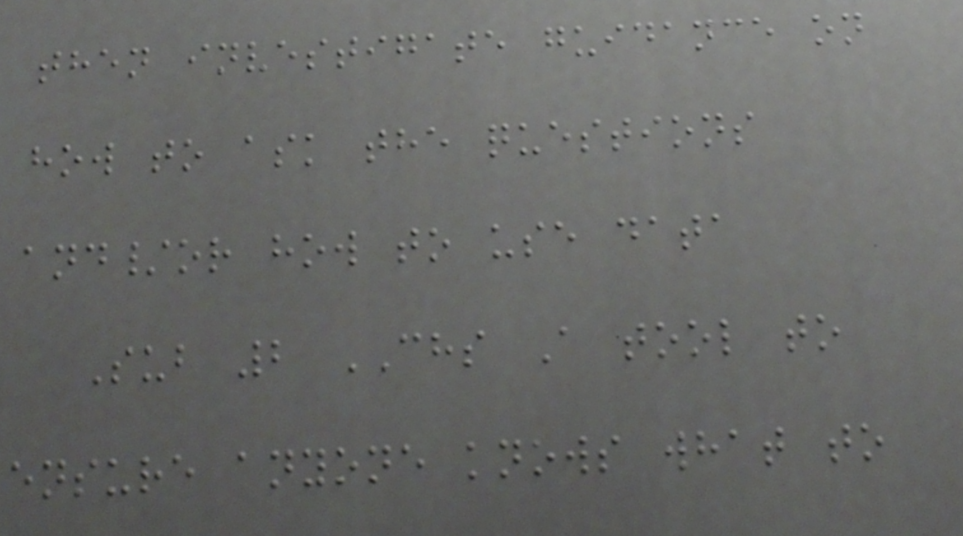then investigate guidance on
how to ask the questions
and/or how to use data
Sub 2 CHS A tool to
ensure anyone knows what to
